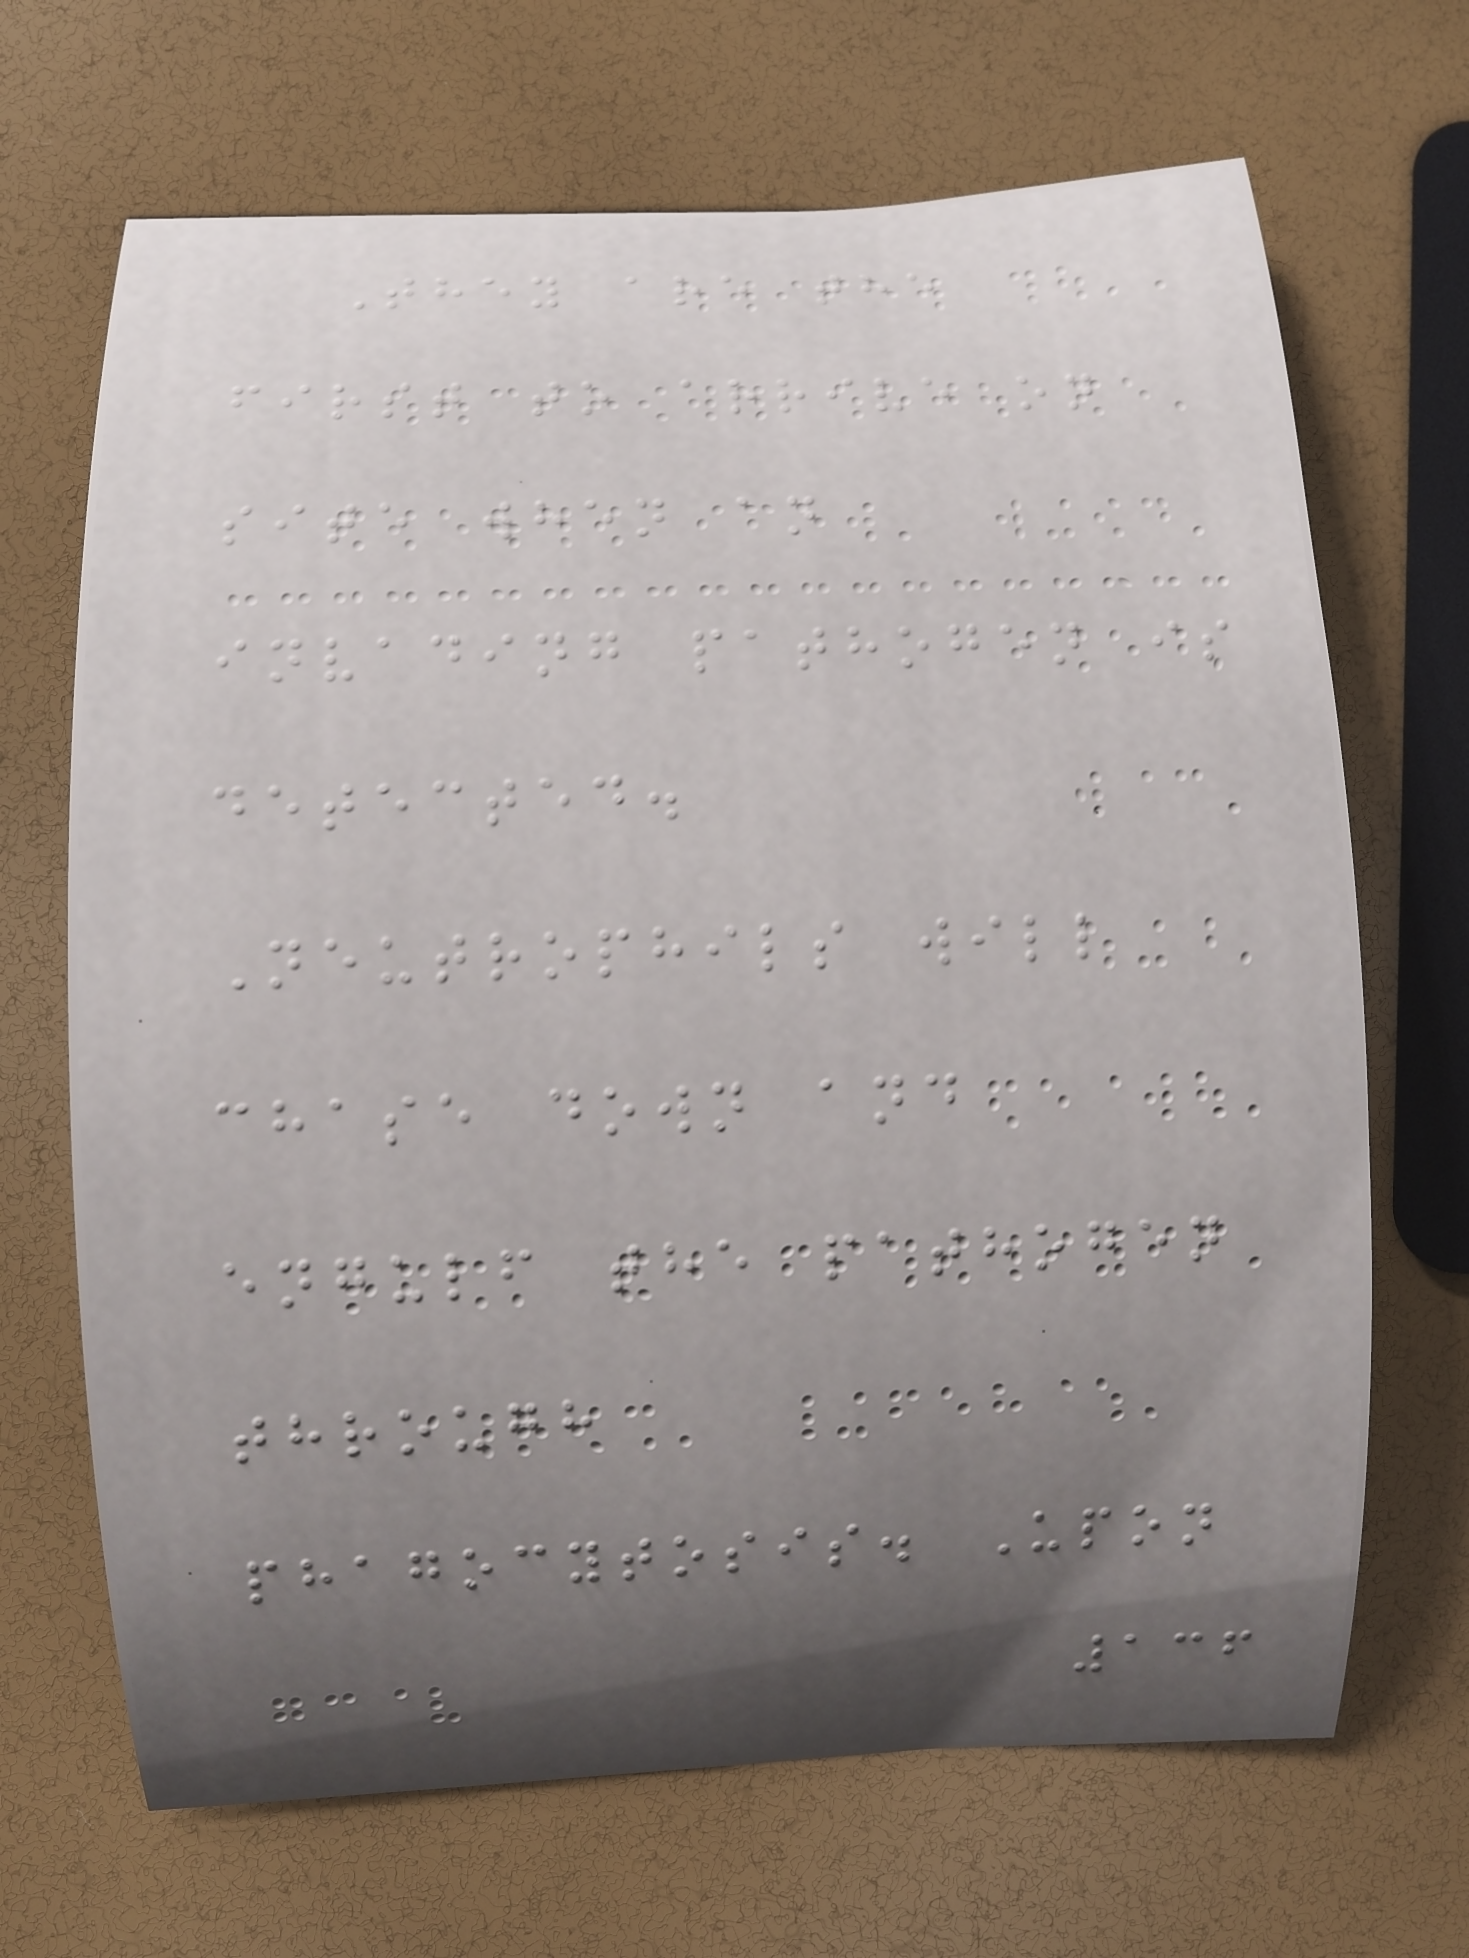They are the
first to arrive on
site when an
invading pathogen is
detected.
Neutrophils will
chase down and
engulf the pathogen
through
phagocytosis. Upon
136
